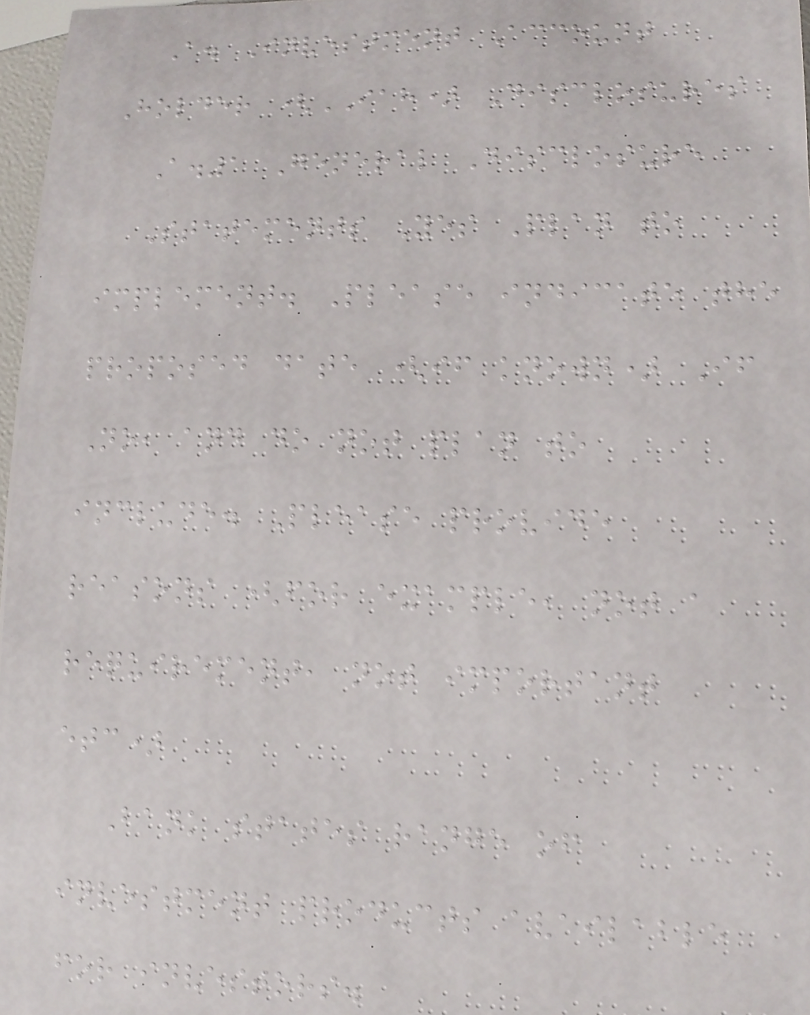A. Investment Account
Holder (IAH) Disclosures
A.1 General Disclosure
Statements Yes Plan to
implement. Please indicate the
proposed date (if known) If
No, and do not plan to
include. Please provide
reasons (for example, not a
requirement, not important
etc)
Bank states range of
investment products available
for investors.
